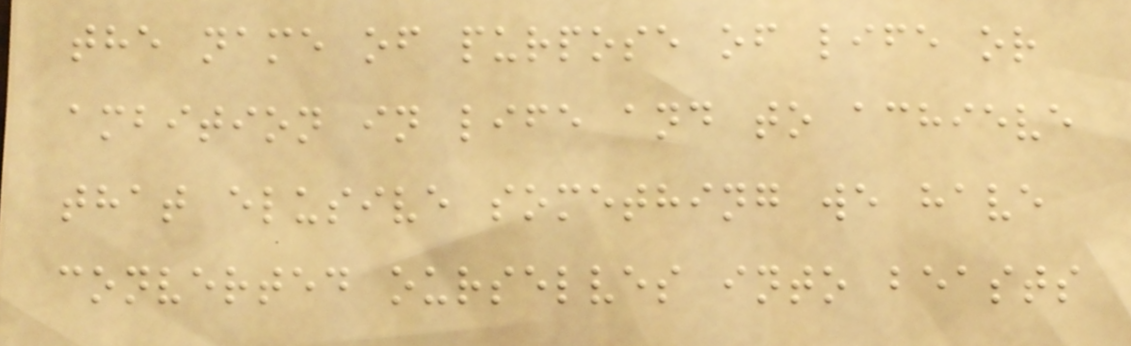the name of purpose of life or
ambition in life and to achieve
that elusive something we have
converted ourselves into beasts
